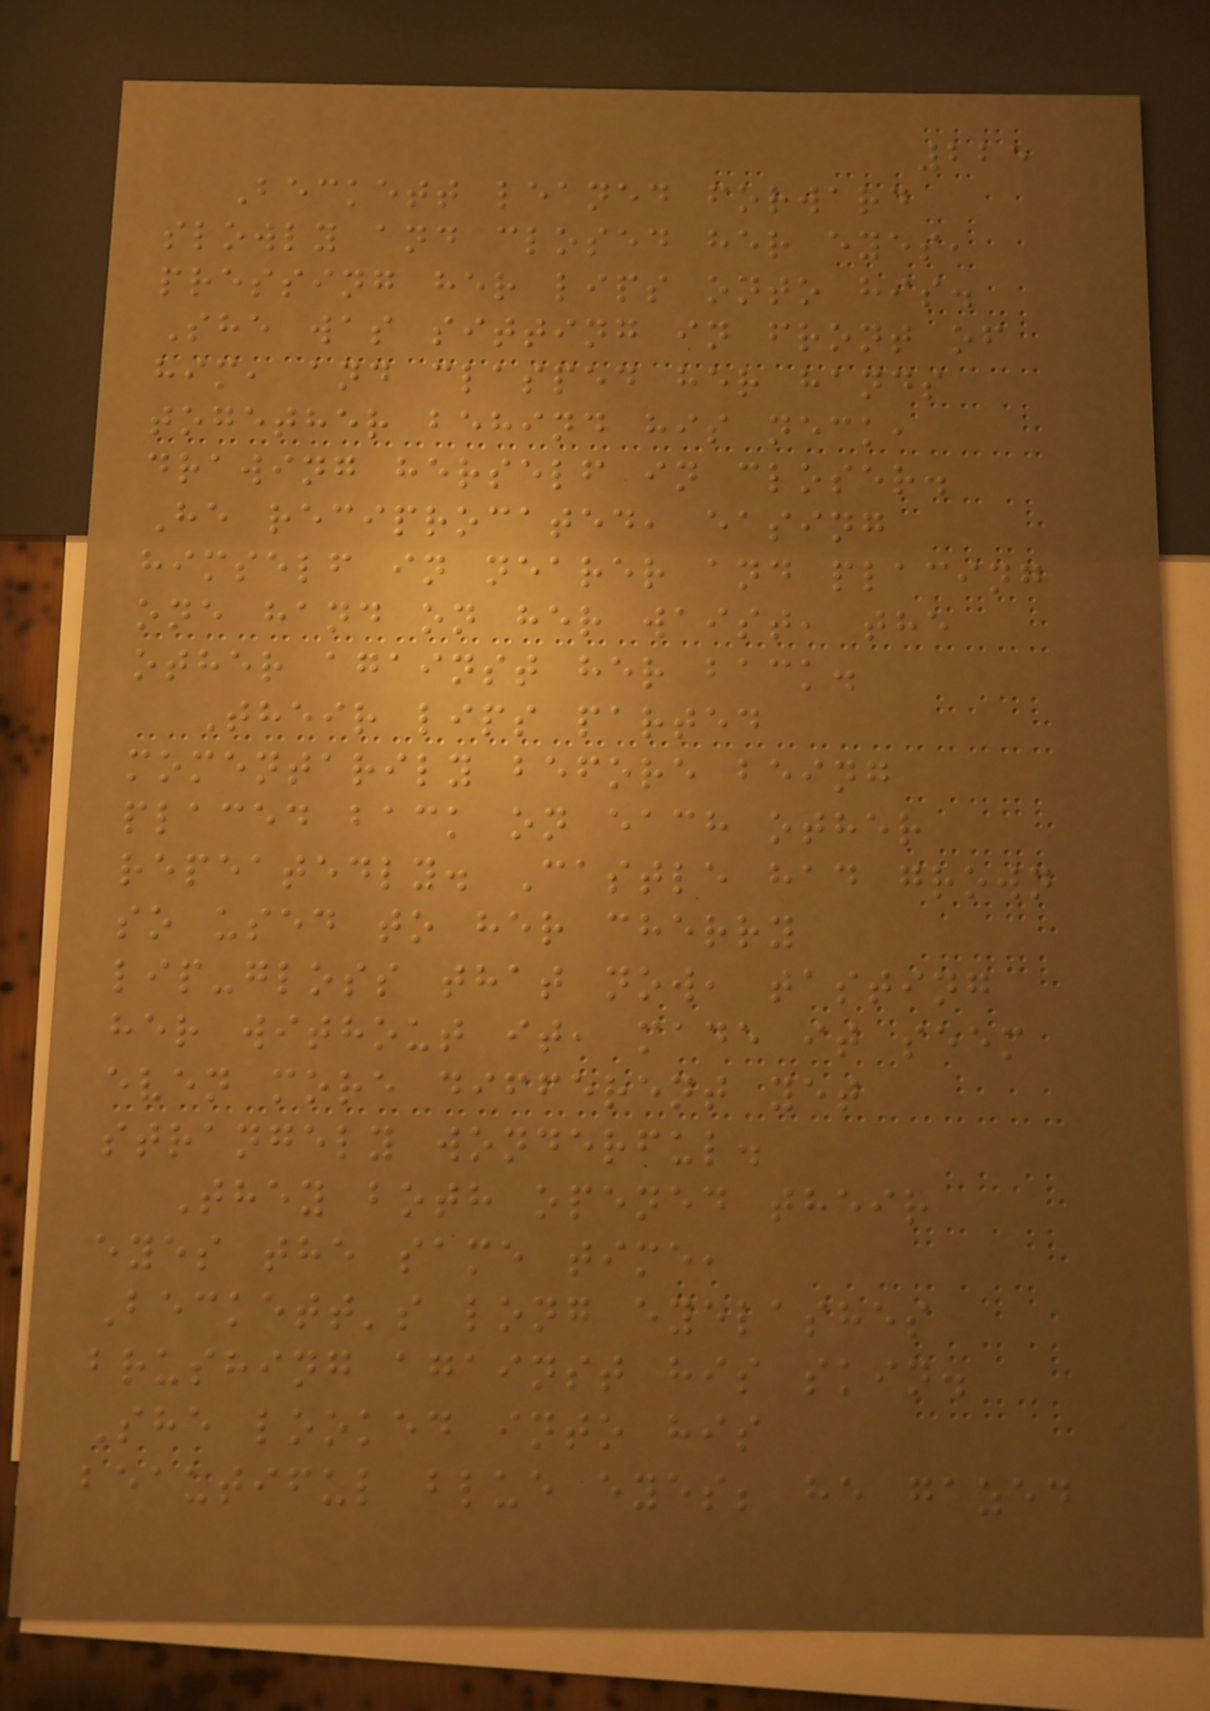225
Beckett leaned forward
slowly and closed her eyes,
pressing her lips onto his.
She was sitting in front of
him, and clasped her hands
together behind his neck,
drawing herself in closer.
He reciprocated, easing
himself in nearer and placing
one hand on her waist, the
other against her back.
Their lips parted
momentarily before being
placed back on each other
repeatedly. Castle had grown
so used to her cherry
lip-gloss that now, tasting
her without it, made it seem
even more different yet
strangely wonderful.
They both opened their
eyes the same time,
Beckett's long eyelashes
brushing against his skin.
She looked into his
beautiful blue eyes; he gazed
